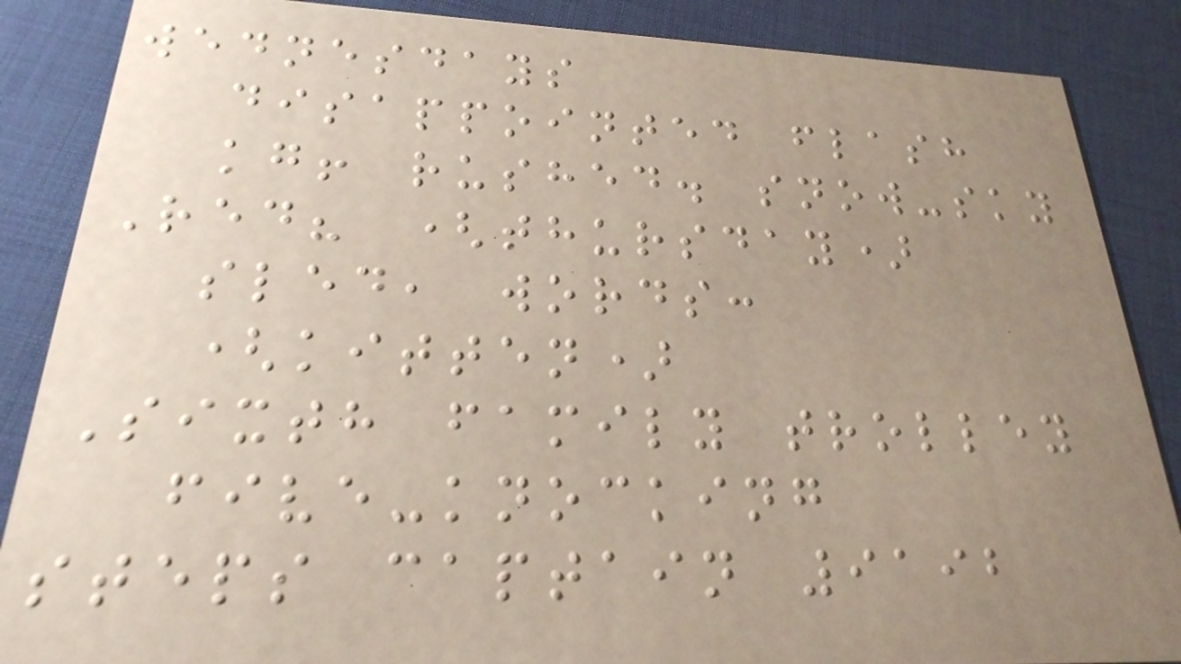wednesdays
disappointed flash
kg! rushed. snow-sky
Red? (thursday)
sled, words:
(kitten)
Sixth family trolley
five-knocking
steps captain 9192
